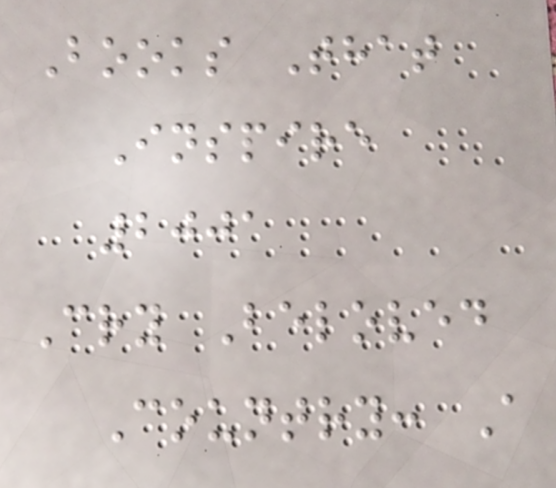Books That
Inspire
2001
Cry Beloved
Country: A
